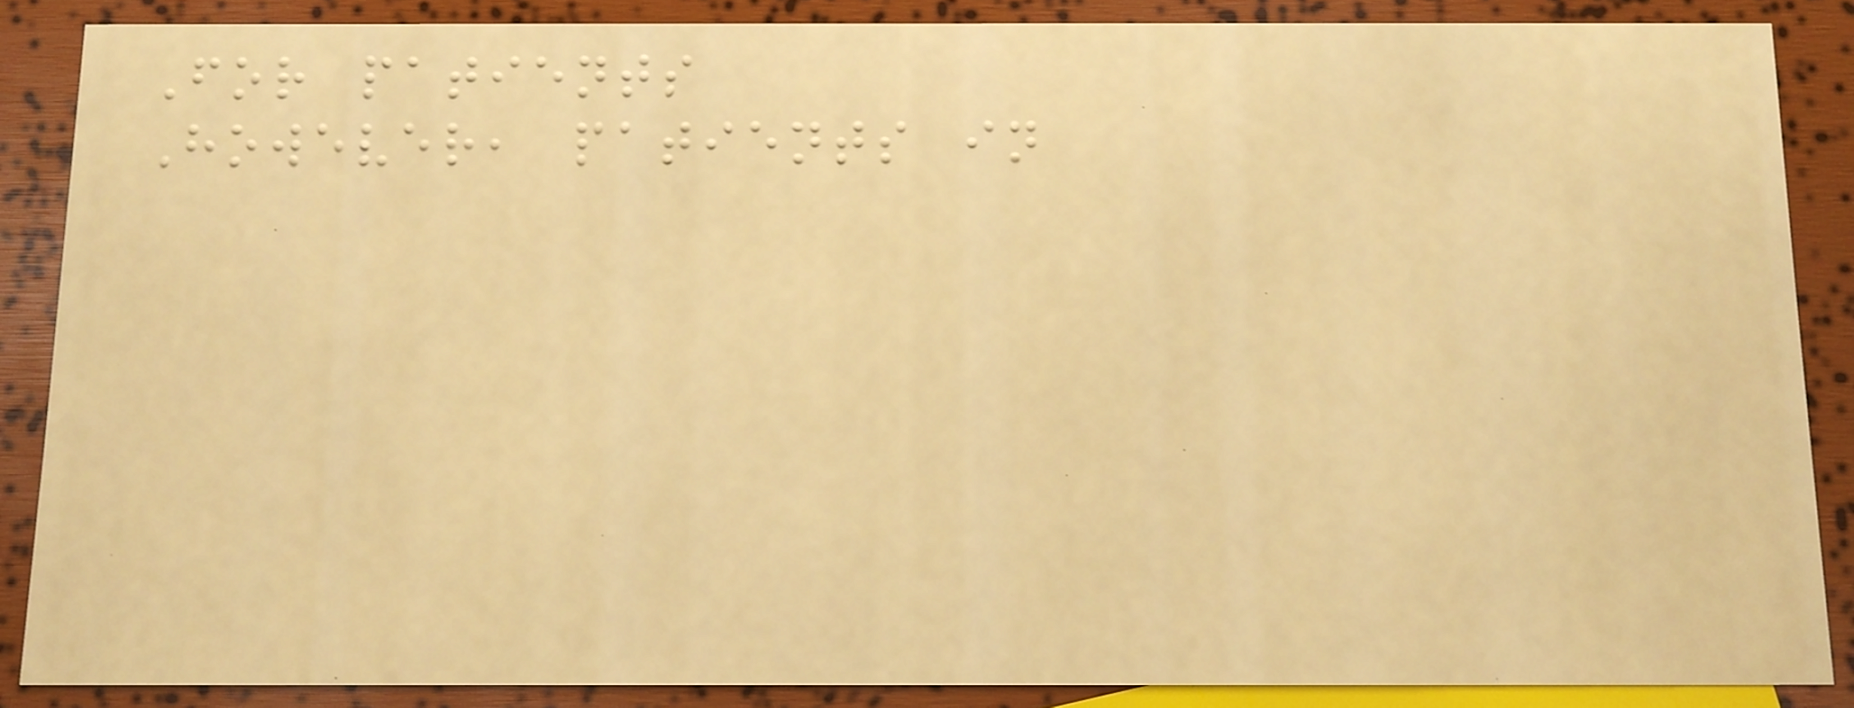For patients
However, patients in
